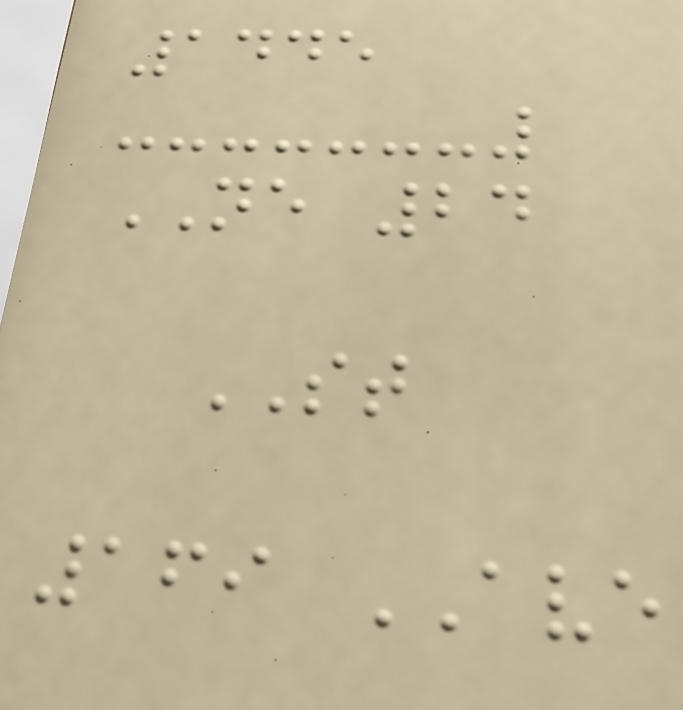1445
NE 24
ST
169 AVE
